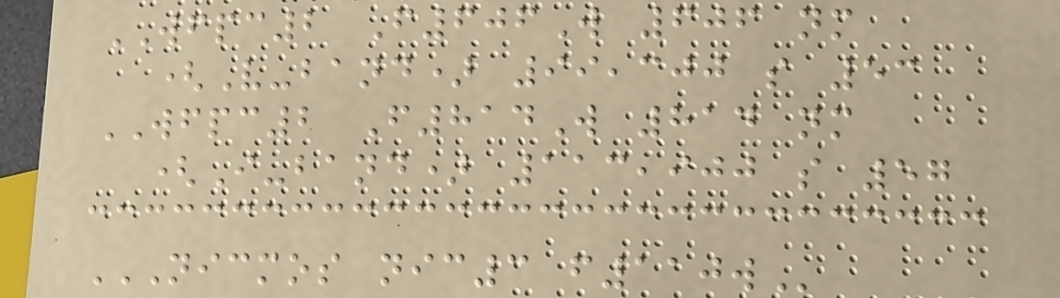WFPC2 F606W 606 nm
(V-band) 99,300 s 53
WFPC2 F814W 814 nm
(I-band) 113,900 s 57
NICMOS NIC3 F110W
